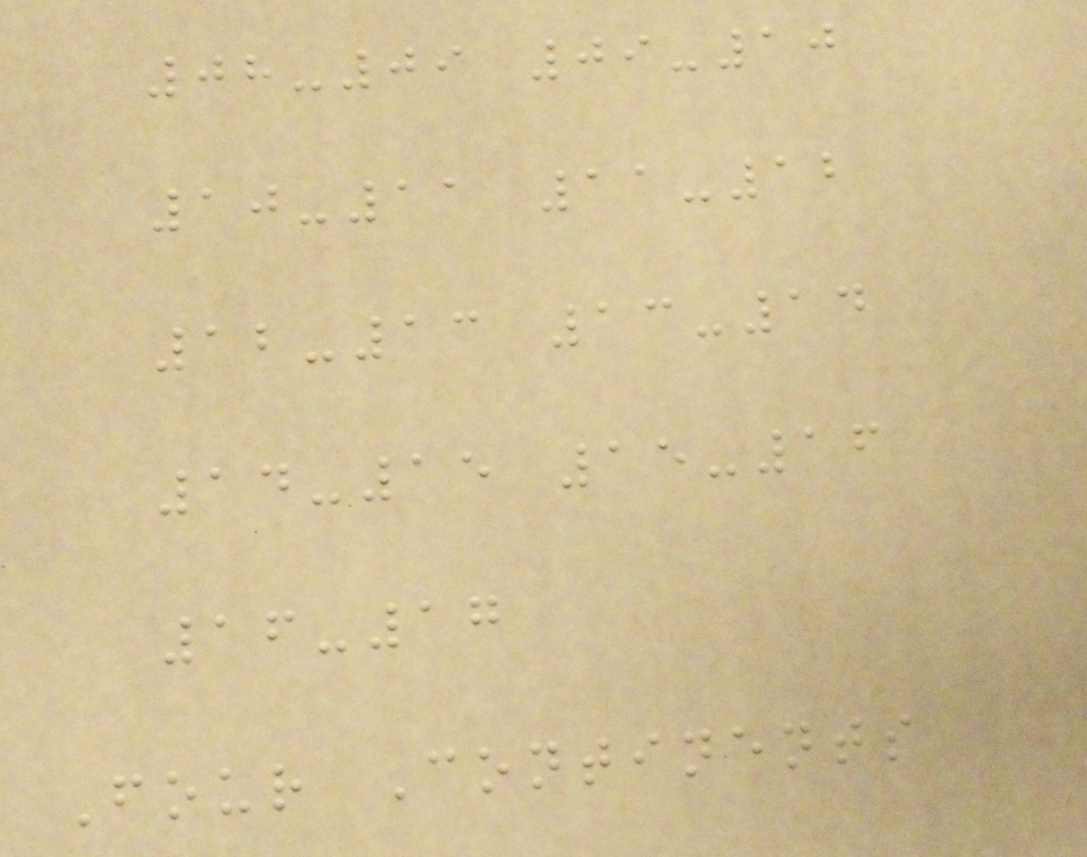08-09 09-10
10-11 11-12
12-13 13-14
14-15 15-16
16-17
Four Continents
